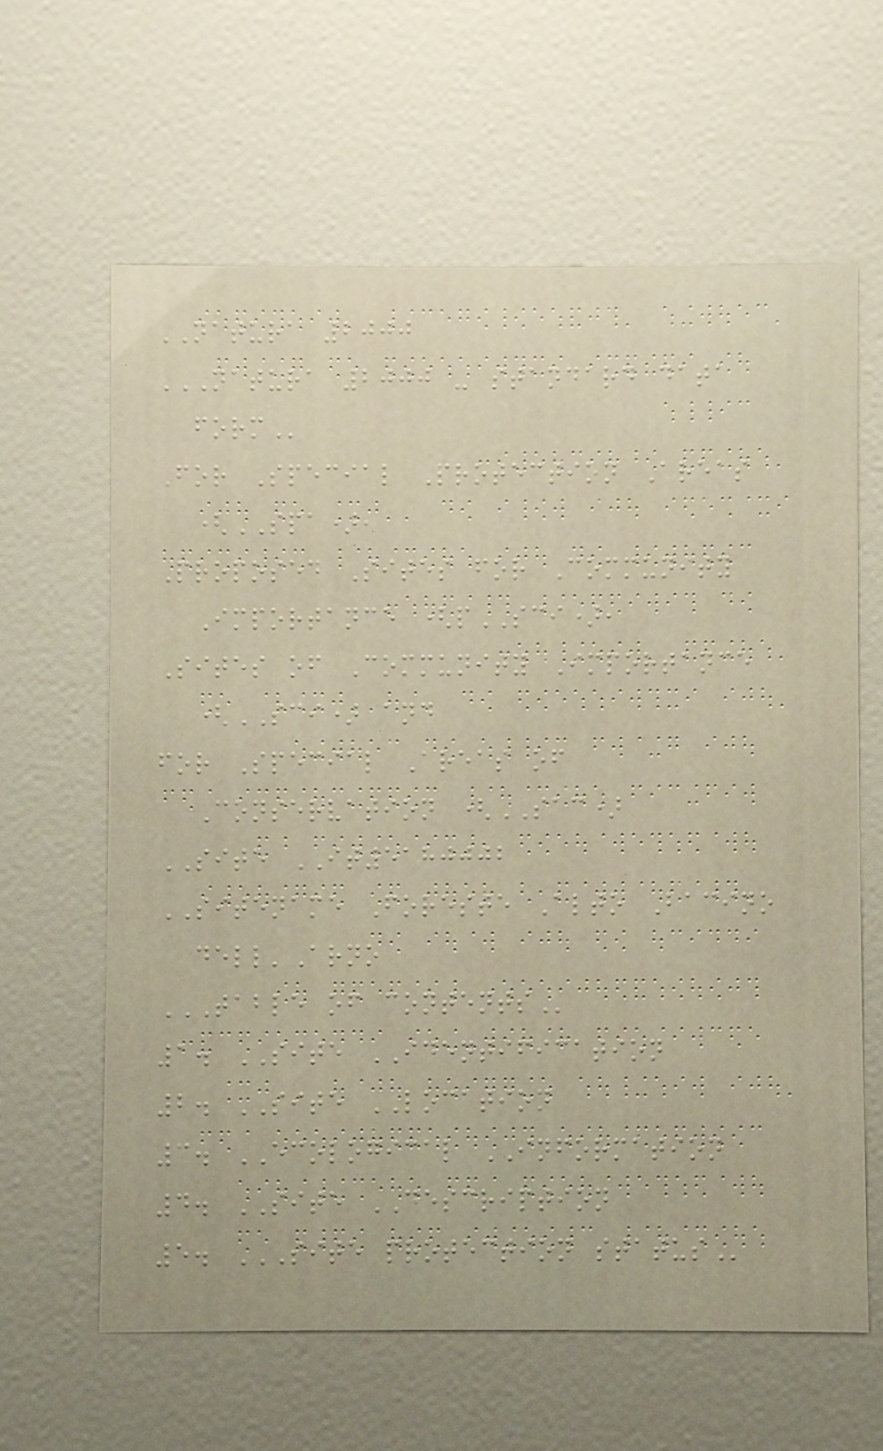NATURA 2000
NATURA 2000 - STANDARD DATA
FORM
For Special Protection Areas
(SPA),
Proposed Sites for Community
Importance (pSCI),
Sites of Community Importance
(SCI) and
for Special Areas of
Conservation (SAC)
SITE IT5180002
SITENAME Foreste Alto Bacino
dell'Arno
TABLE OF CONTENTS
1. SITE IDENTIFICATION
2. SITE LOCATION
3. ECOLOGICAL INFORMATION
4. SITE DESCRIPTION
5. SITE PROTECTION STATUS
